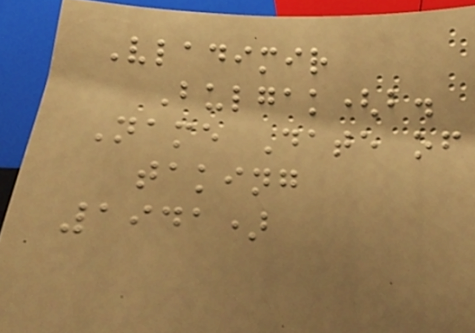Vladimir
Bulgak(b.
Name Date of
taking
1941)
